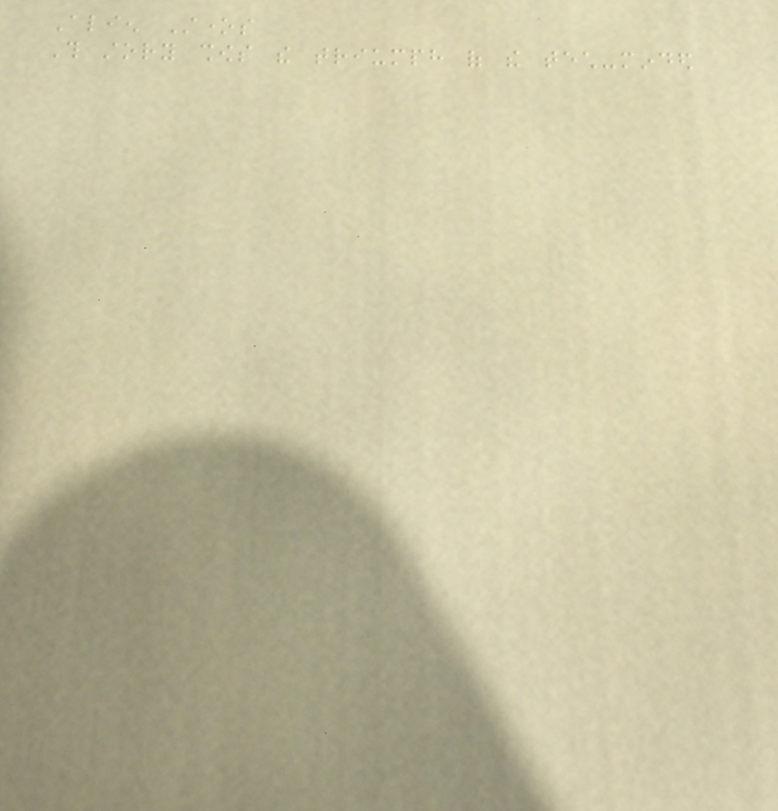Alien Stones
This story shows the triumph of the tech-minded
